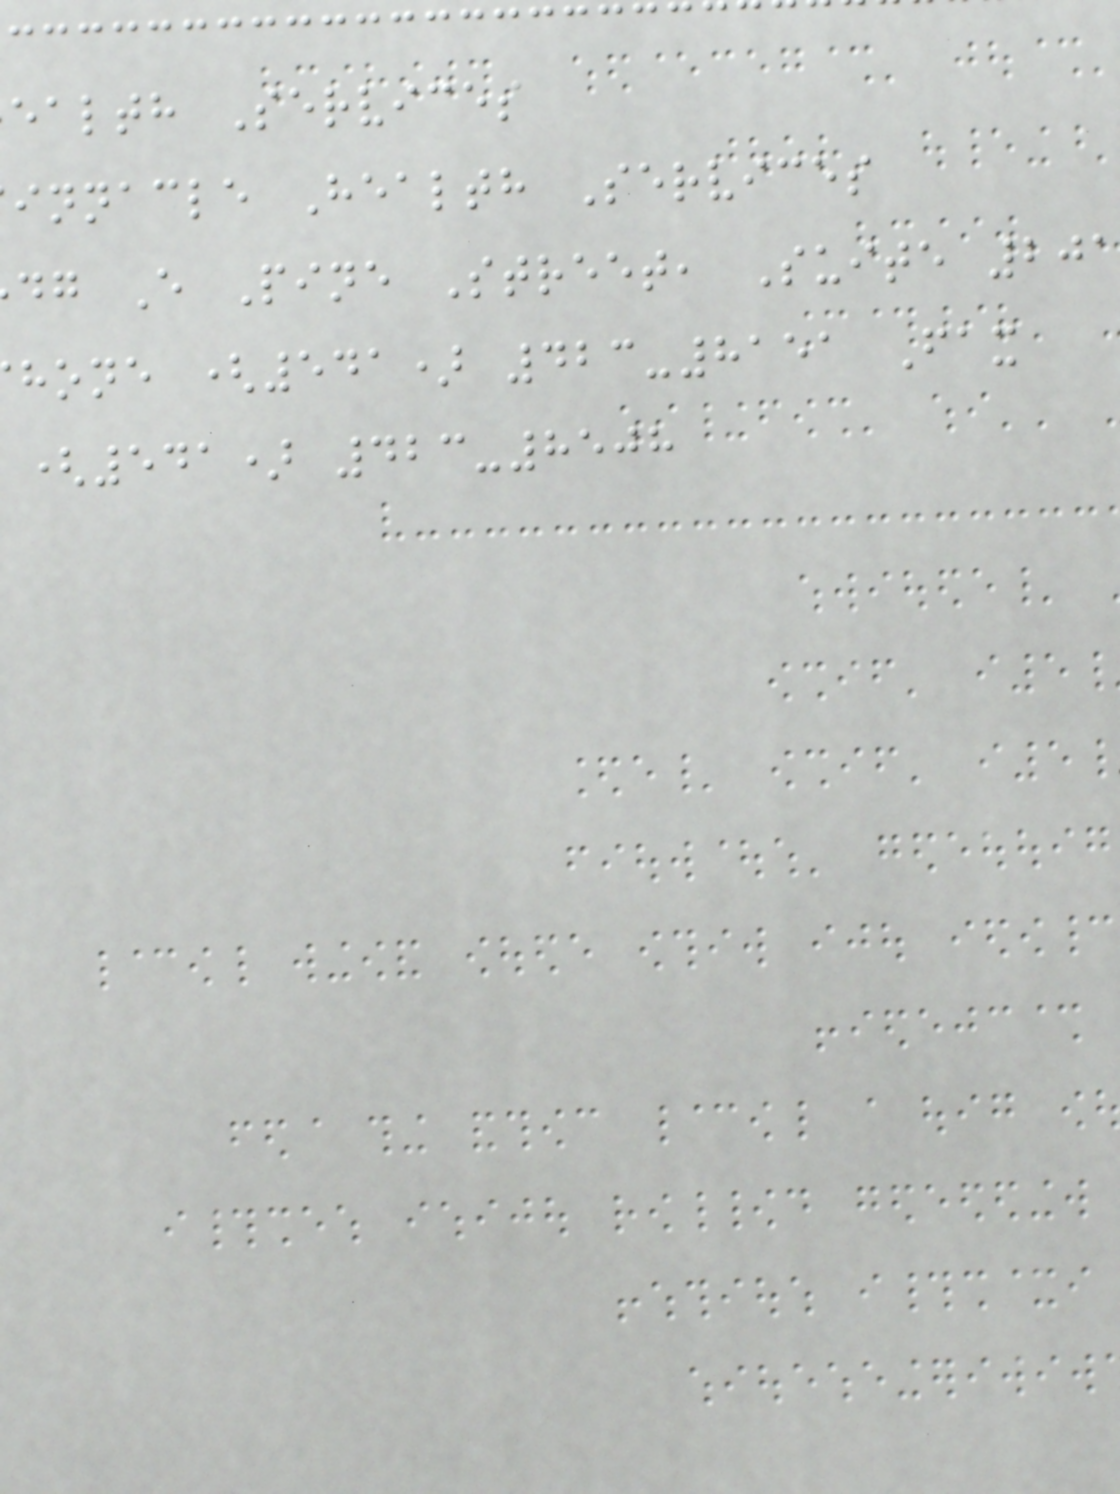ealth Services
innacle Health Services
dg E Pine Street, Suite 201
hone (541) 423-8151 Fax
(541) 423-8508
